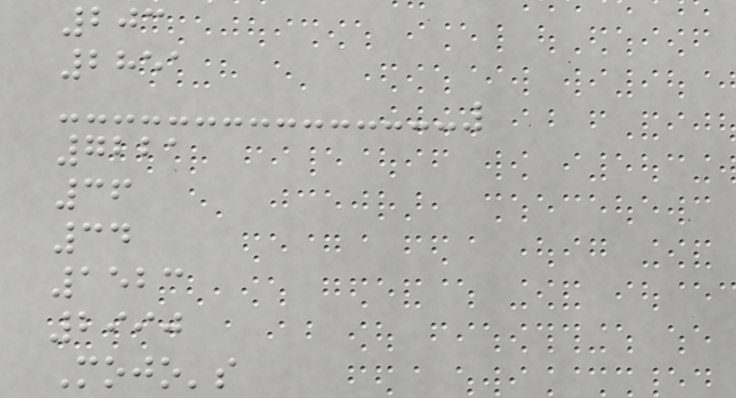203
2851
7221
36
34
1523
2990
Mojo's
